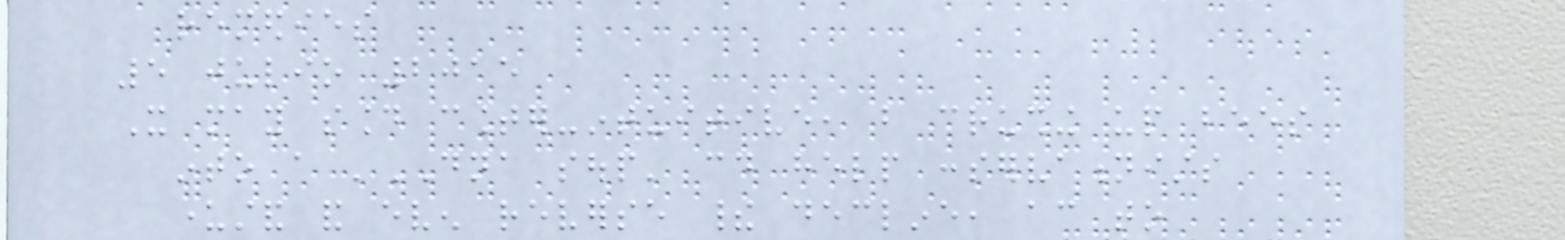remedies
5 julio 2015
It may sound counter-intuitive, but crushing up bees
into a 'DNA soup' could help conservationists
understand and even reverse their decline, according to
